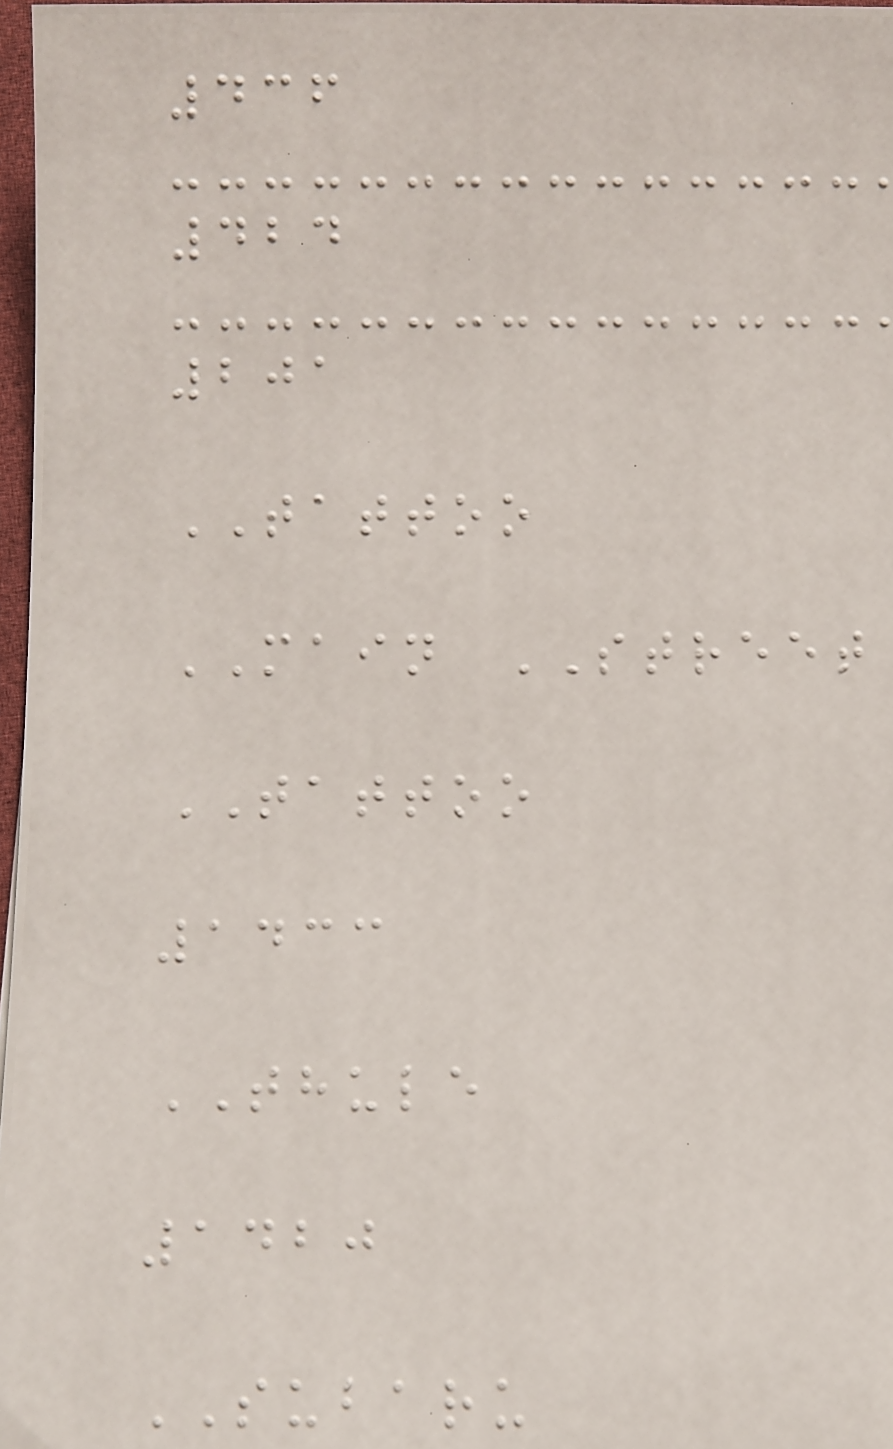436
424
201
TATTOO
MAIN STREET
TATTOO
1433
THULE
1420
SUBARU
